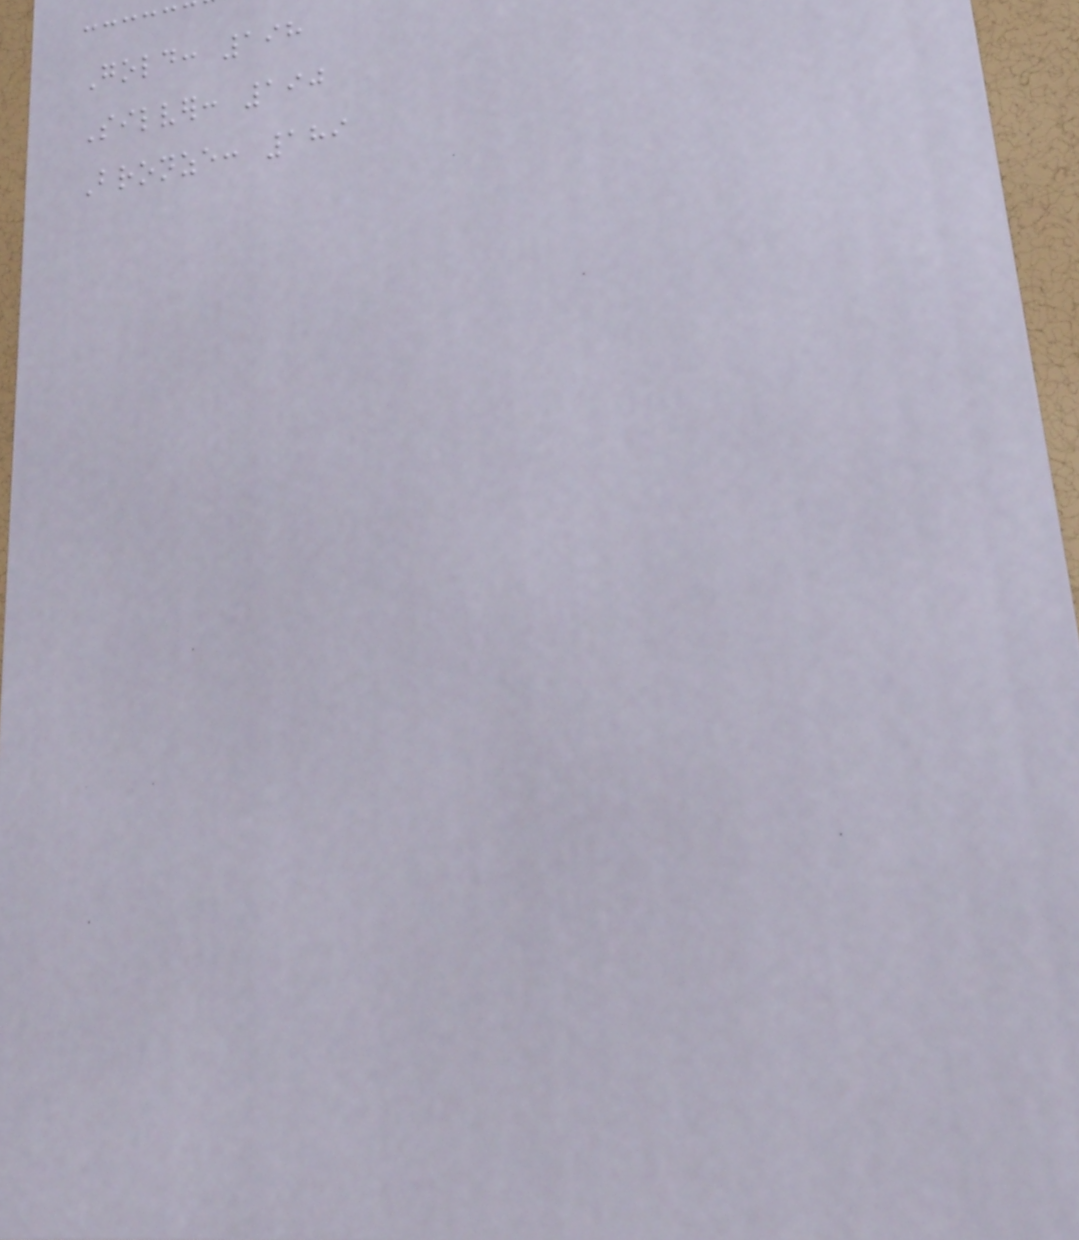Gold: 198
Silver: 190
Bronze: 189
